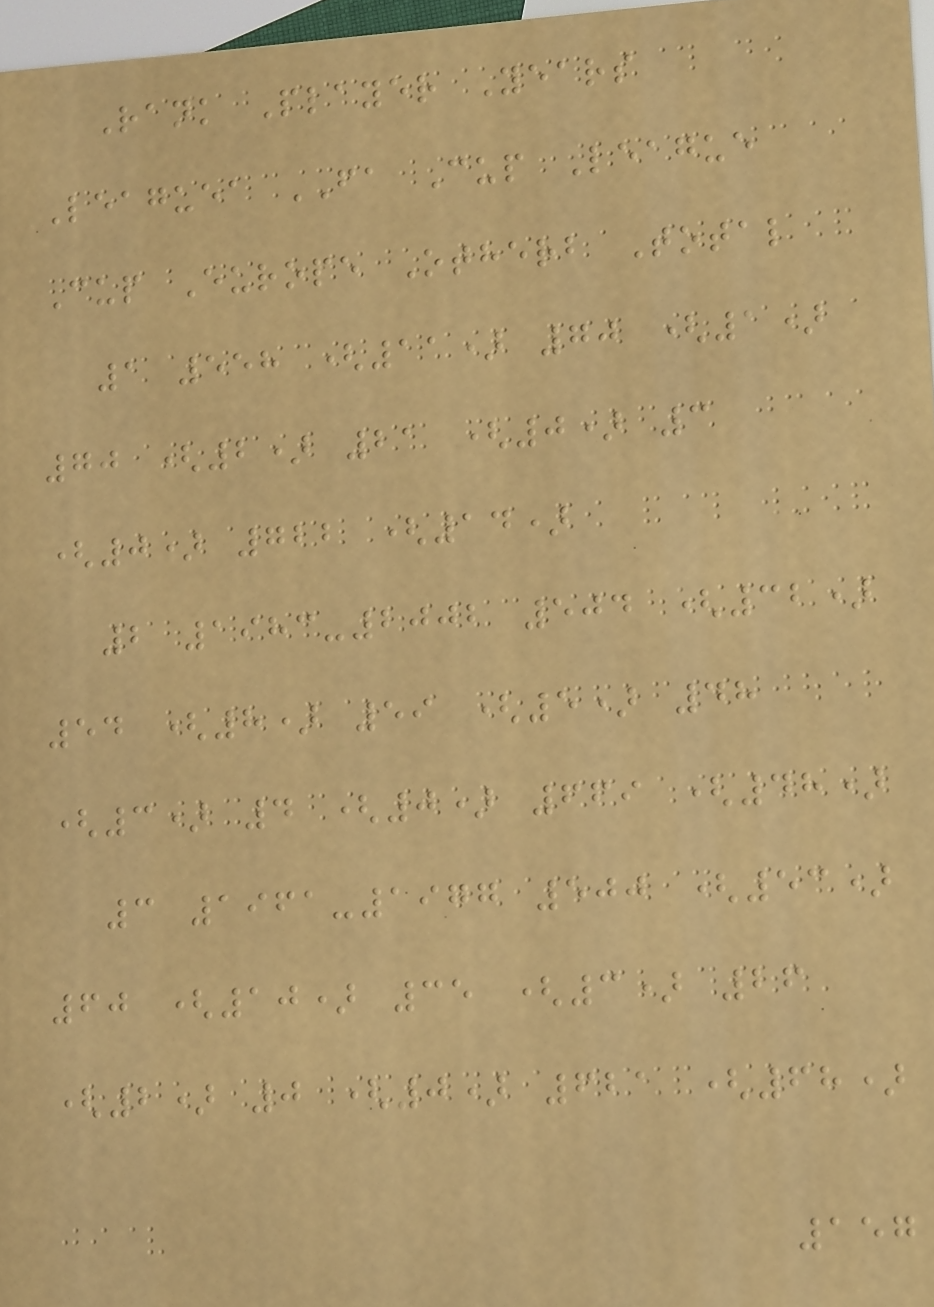Rank Player Years
Leaguea FA Cup League
Cup Europe Otherb Total
1 558 (11) 70 (1)
70 (2) 21 (0) 3
(0) 722 (14)
2 1983-2002 504 (32)
54 (8) 59 (5) 48
(3) 4 (0) 669 (48)
3 1961-1977 500 (53)
60 (10) 35 (3) 26
(2) 0 (0) 621 (68)
157
